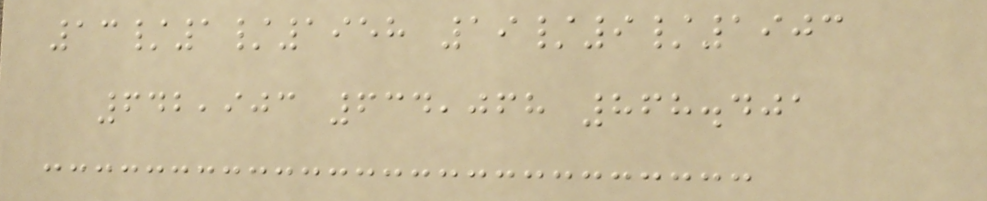13/1/1958 19/9/1903
642,903 634,068 868.401
